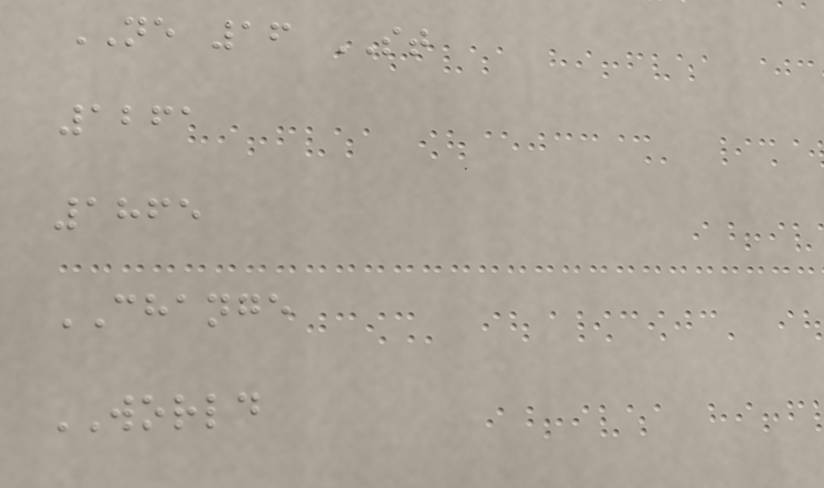NE 16 ST
1261
1865
CHANGE
WORLD
